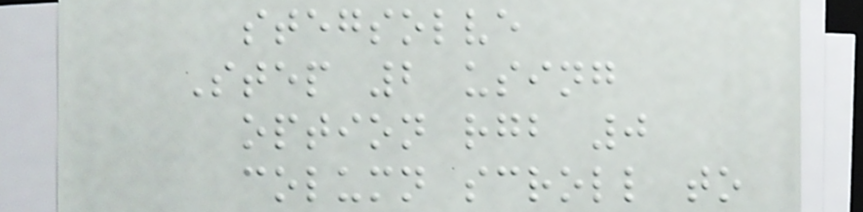stegsolve
Step 2 using
option rgb 0
column scroll to
